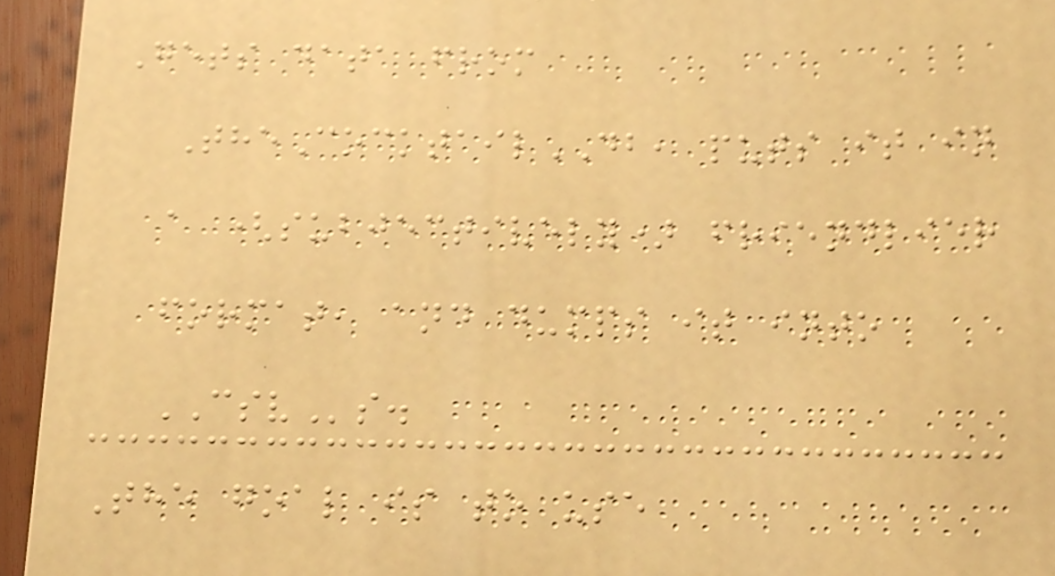Gets data from
TheCocktailDB, puts it in
a (subjectively) friendlier
format, and dumps it into
CSVs.
The goal is to use
